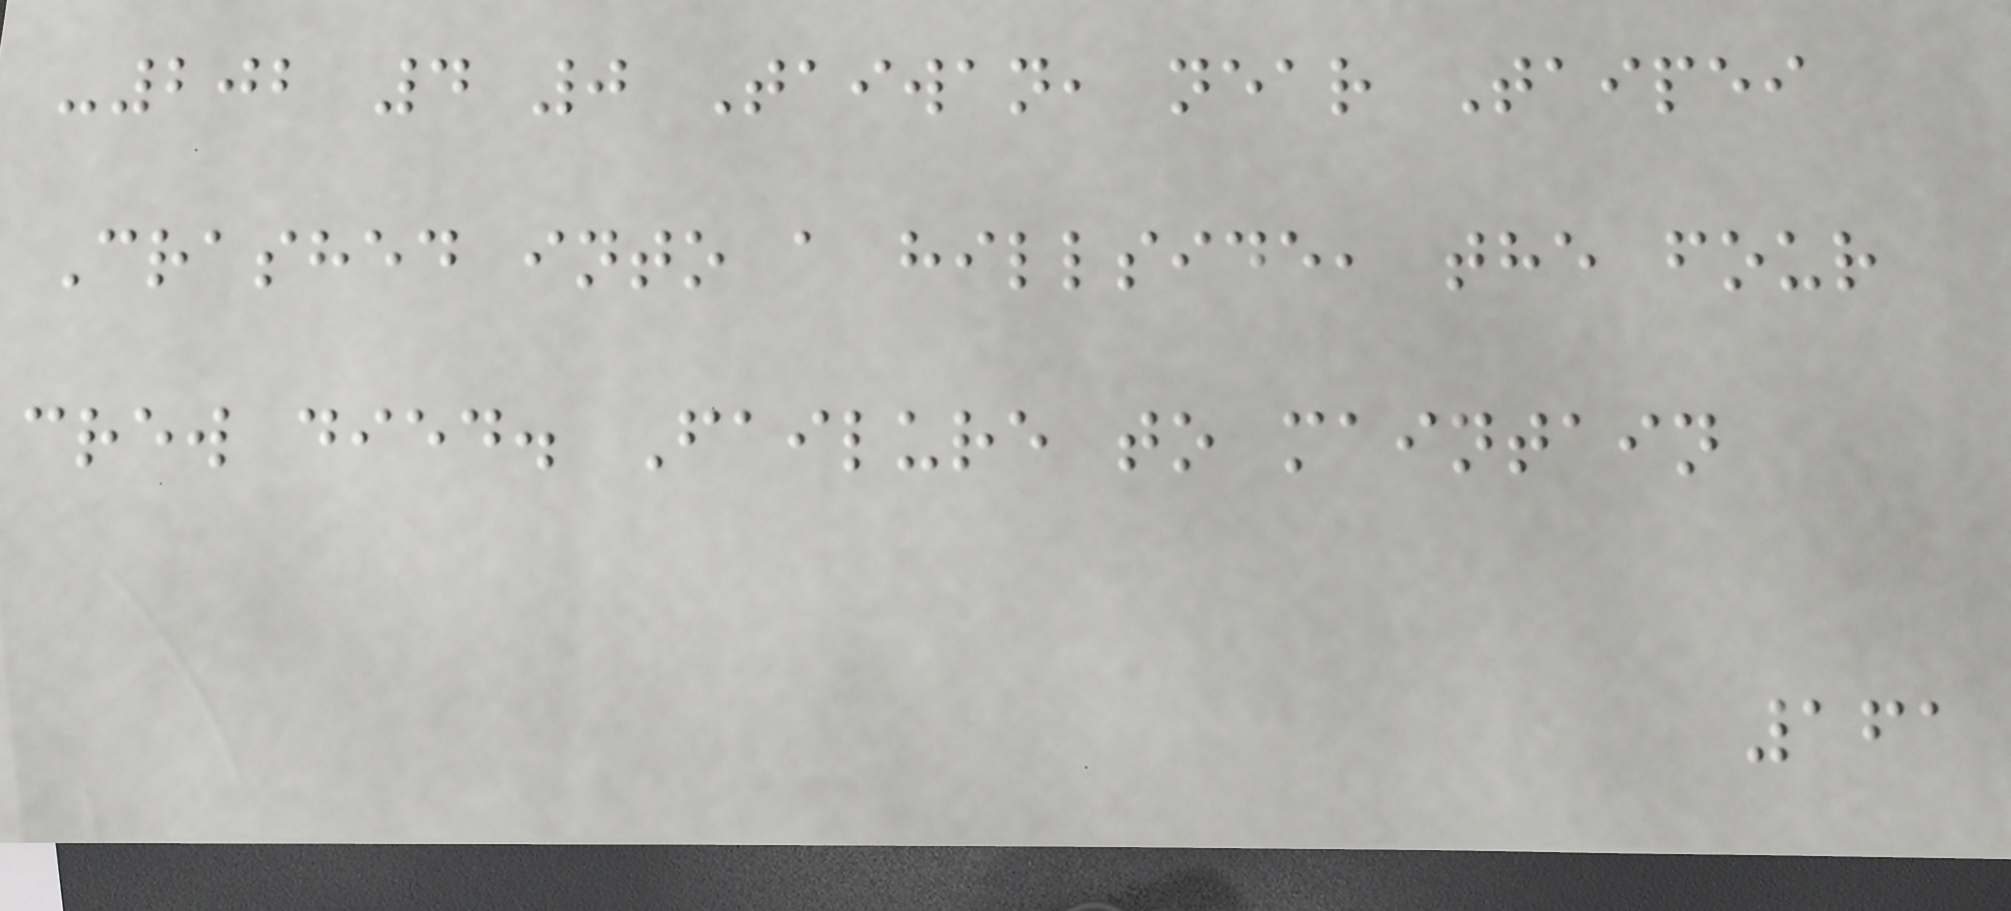-202 4 0 Taiwan, near Taipei
Crashed into a hillside, the four
crew died. Failure to maintain
161
